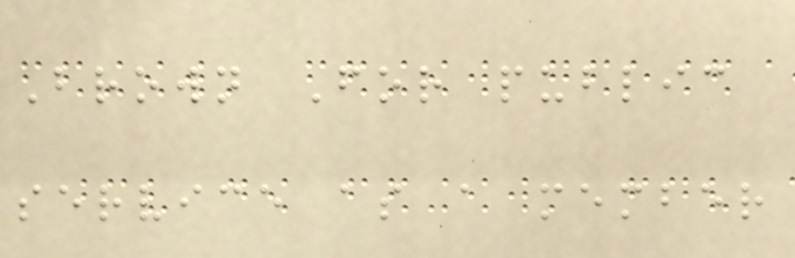Brown For public
service as a member
